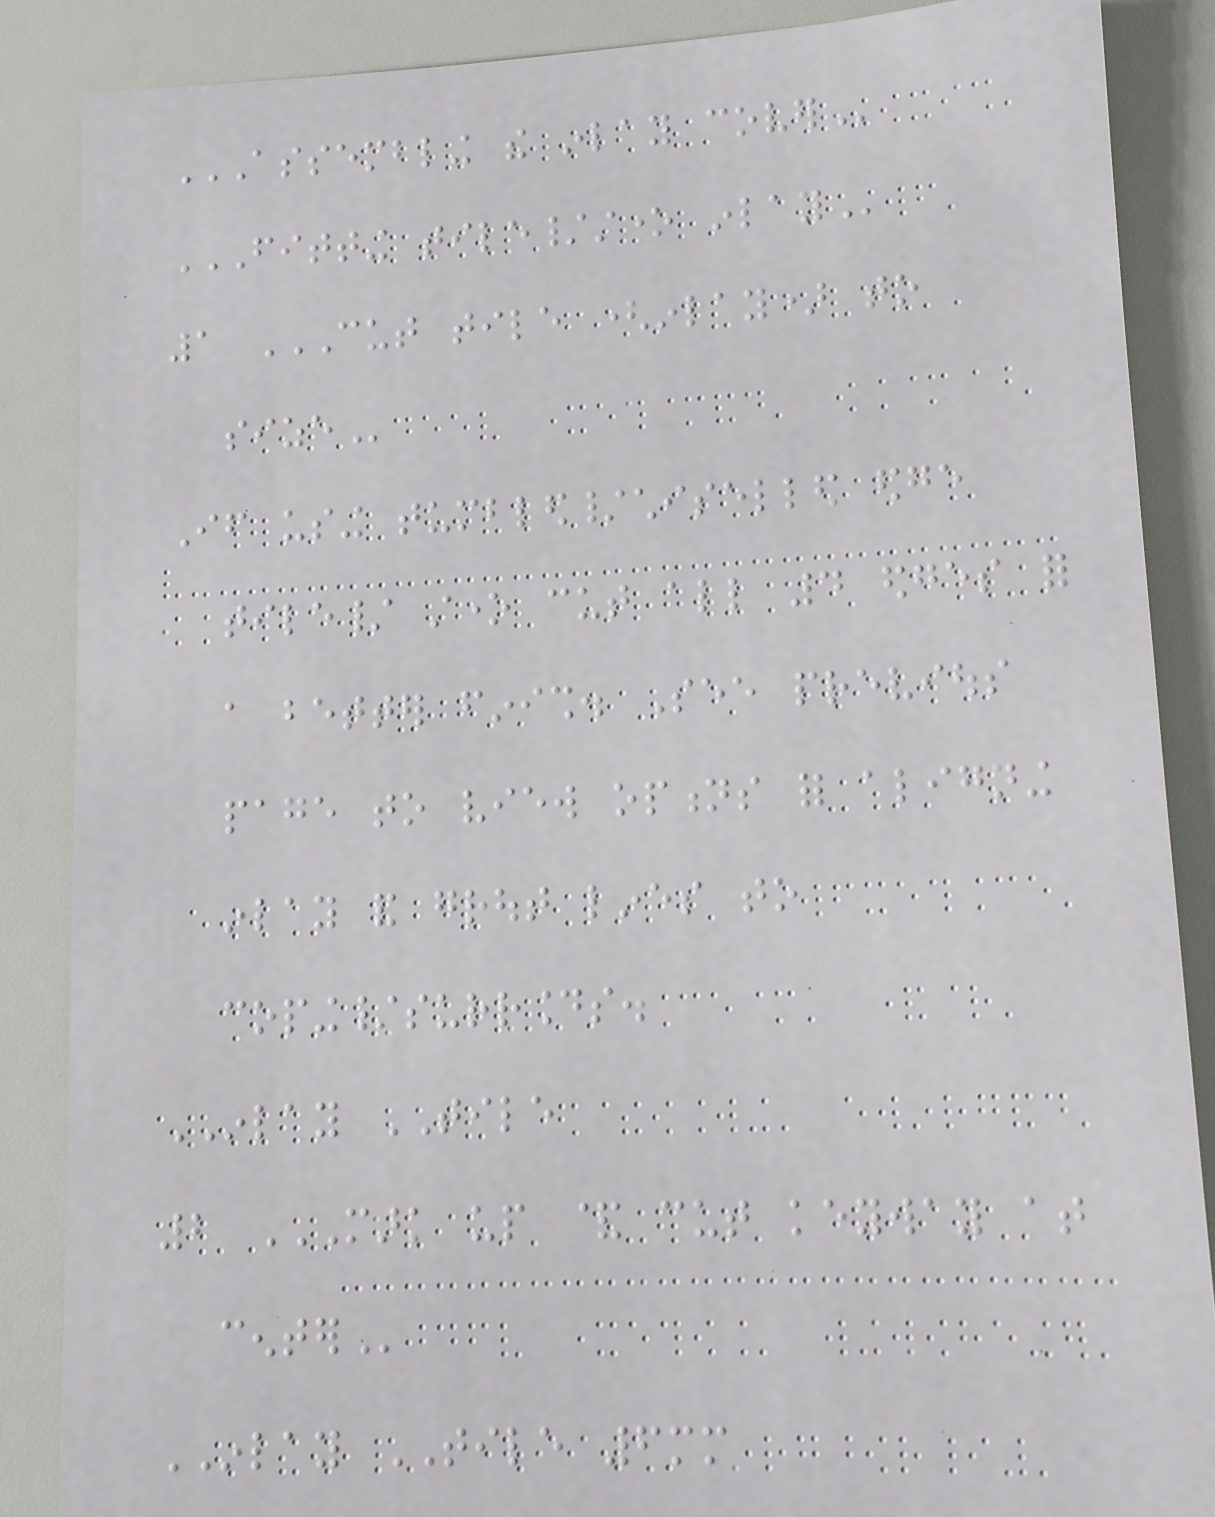ASSEMBLING THE INLAY COVER
FITTING TILE/STONE INLAY
1 CUT TILE (INLAY) TO
SIZE
If using tumbled/chiselled edge
tile/ stone cut all 4 edges for
a better finish. See previous
page to view options for aligning
inlay and grout lines to
coping/surrounds.
INLAY TILE
2 MARK UP & CUT KEYWAY AT
CENTER
INLAY TILE 6mm
